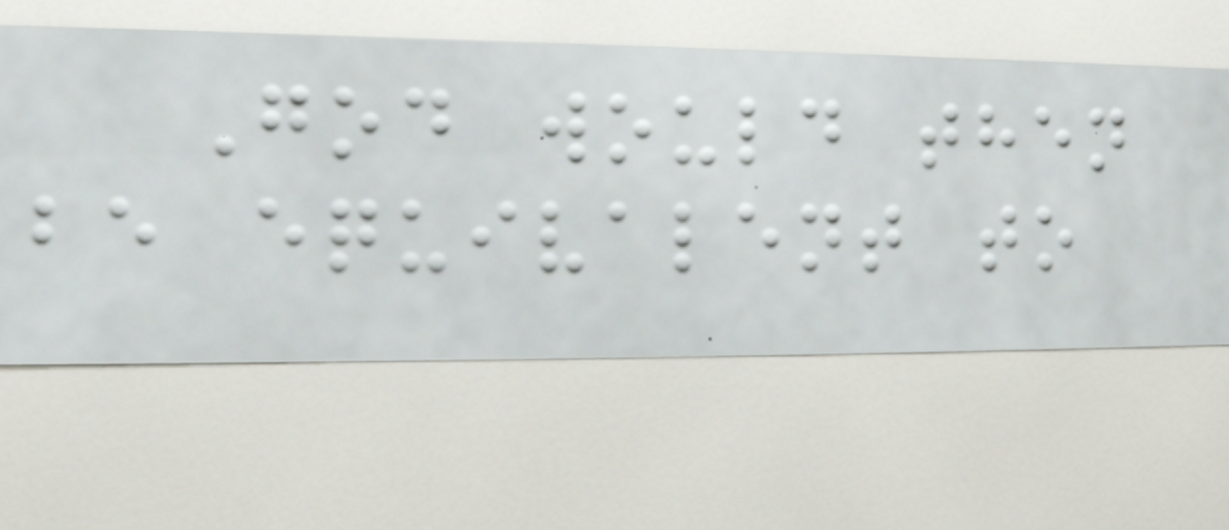God would then
be equivalent to
